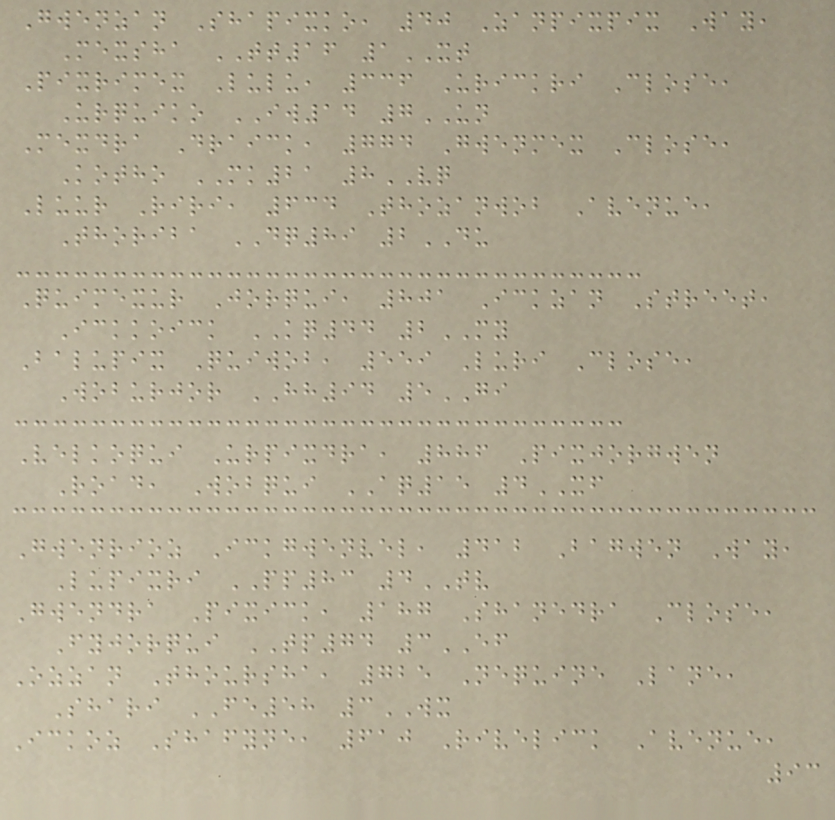Gwenzan Shapixko, 40 Zanpixpix Way,
Mexsha TT16 1XT
Pixrimex Lulu, 336 Urickri Close,
Urquiko IW14 7UN
Mexdra Draick, 774 Gwenmex Close,
Kotho MK21 8VQ
Luur Riri, 634 Thozanwob Avenue,
Thoriba DQ89 2DU
Quimexur Jorqui, 801 Ickzan Street,
Ickkoick KQ44 2MY
Balupix Quiwob, 559 Luri Close,
Woburjor HH94 5GI
Velkoqui Urpixdra, 886 Pixjorgwen
Road, Wobqui AQ15 4XF
Gwenrioz Ickgwenvel, 412 Bagwen Way,
Lupixri PP83 4TV
Gwendra Pixick, 187 Shanedra Close,
Fyjorqui TP74 3EF
Ozzan Thoursha, 725 Nequine Lane,
Shari FE58 3WX
Ickoz Shafyne, 610 Rivelick Avenue,
93
